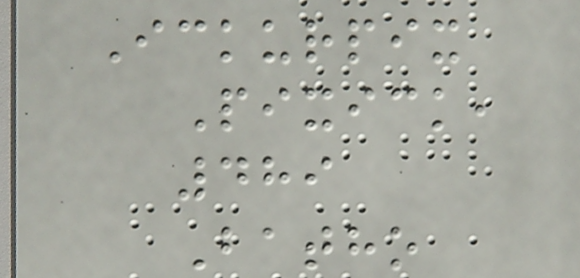Ickurpix
Pixick,
489
Batho
